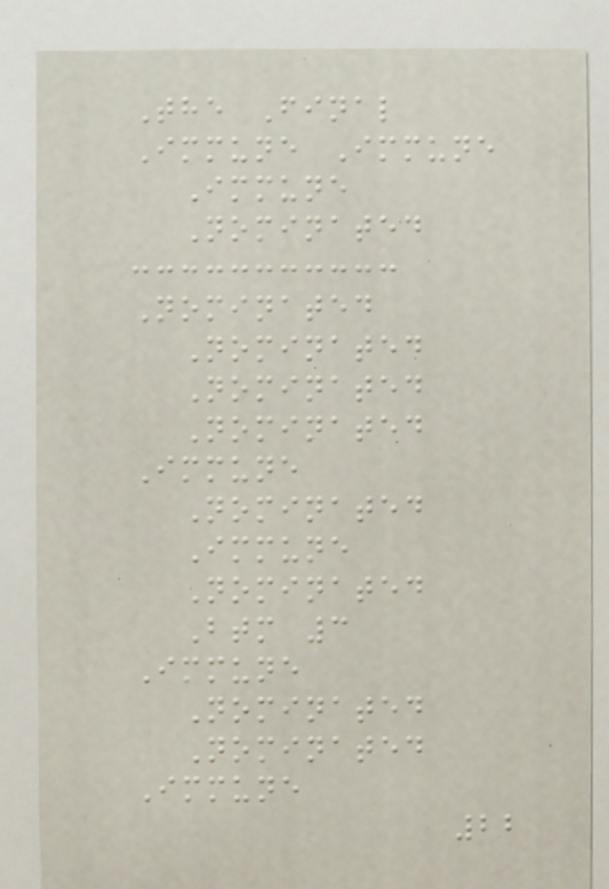The Final
Immune Immune
Immune
Nominated
Nominated
Nominated
Nominated
Nominated
Immune
Nominated
Immune
Nominated
Btm 3
Immune
Nominated
Nominated
Immune
22
